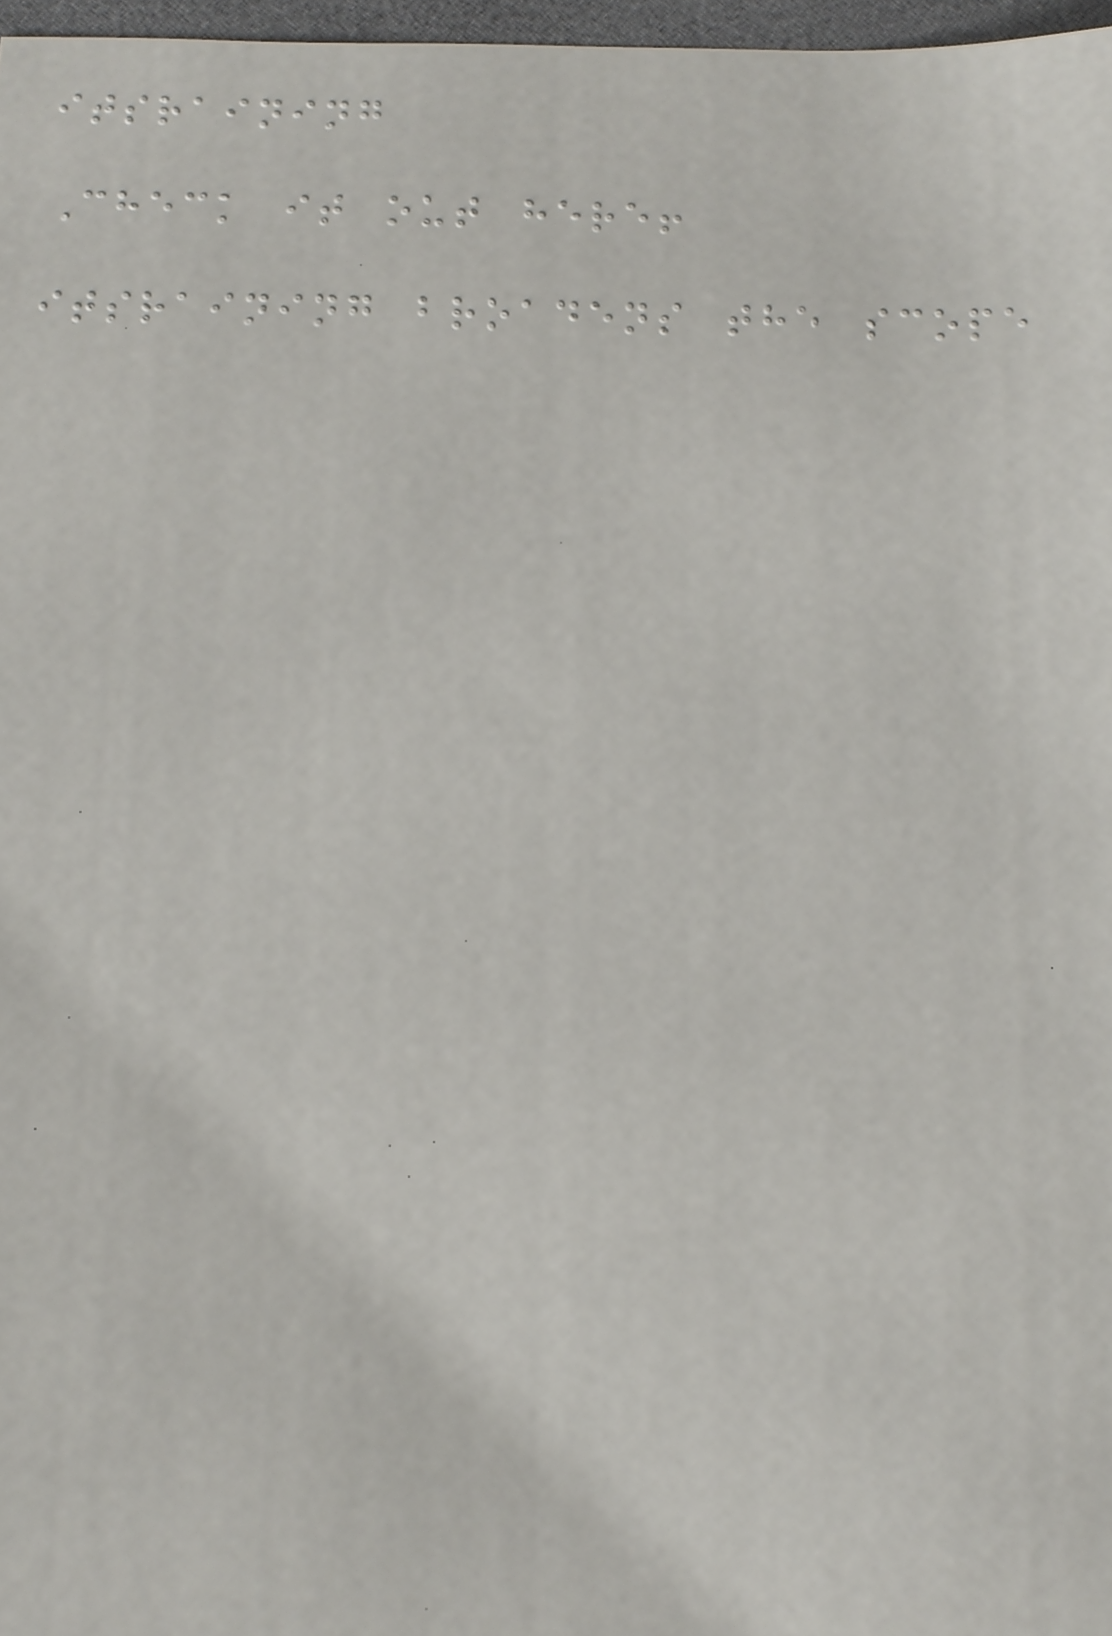itsraining
Check it out here!
itsraining broadens the scope
